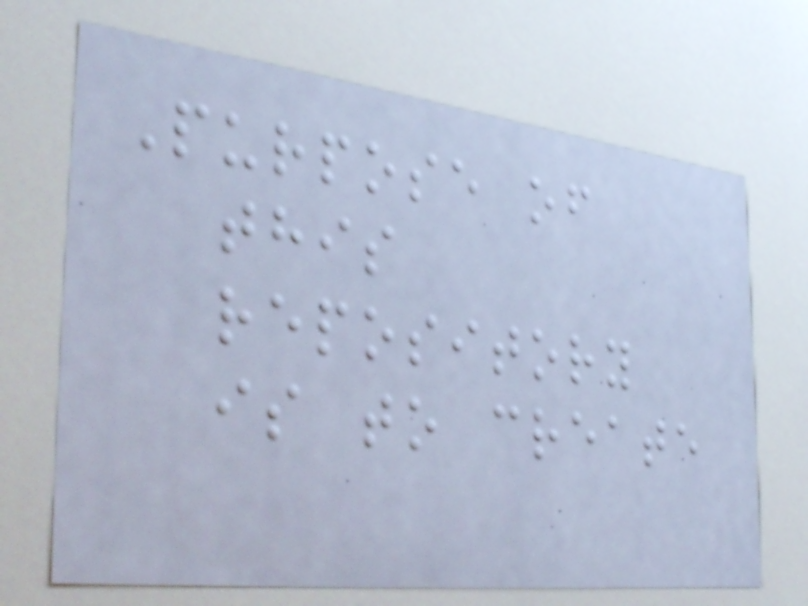Purpose of
this
repository
is to create
